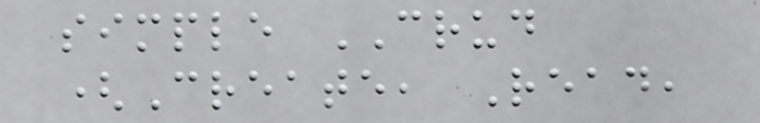simple CRUD
(Create, Read,
